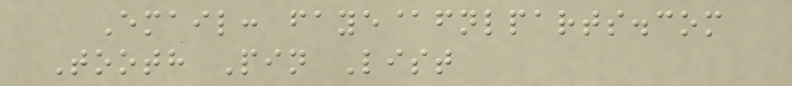Email: faye@fnlparts.com
Tooth Pin List
